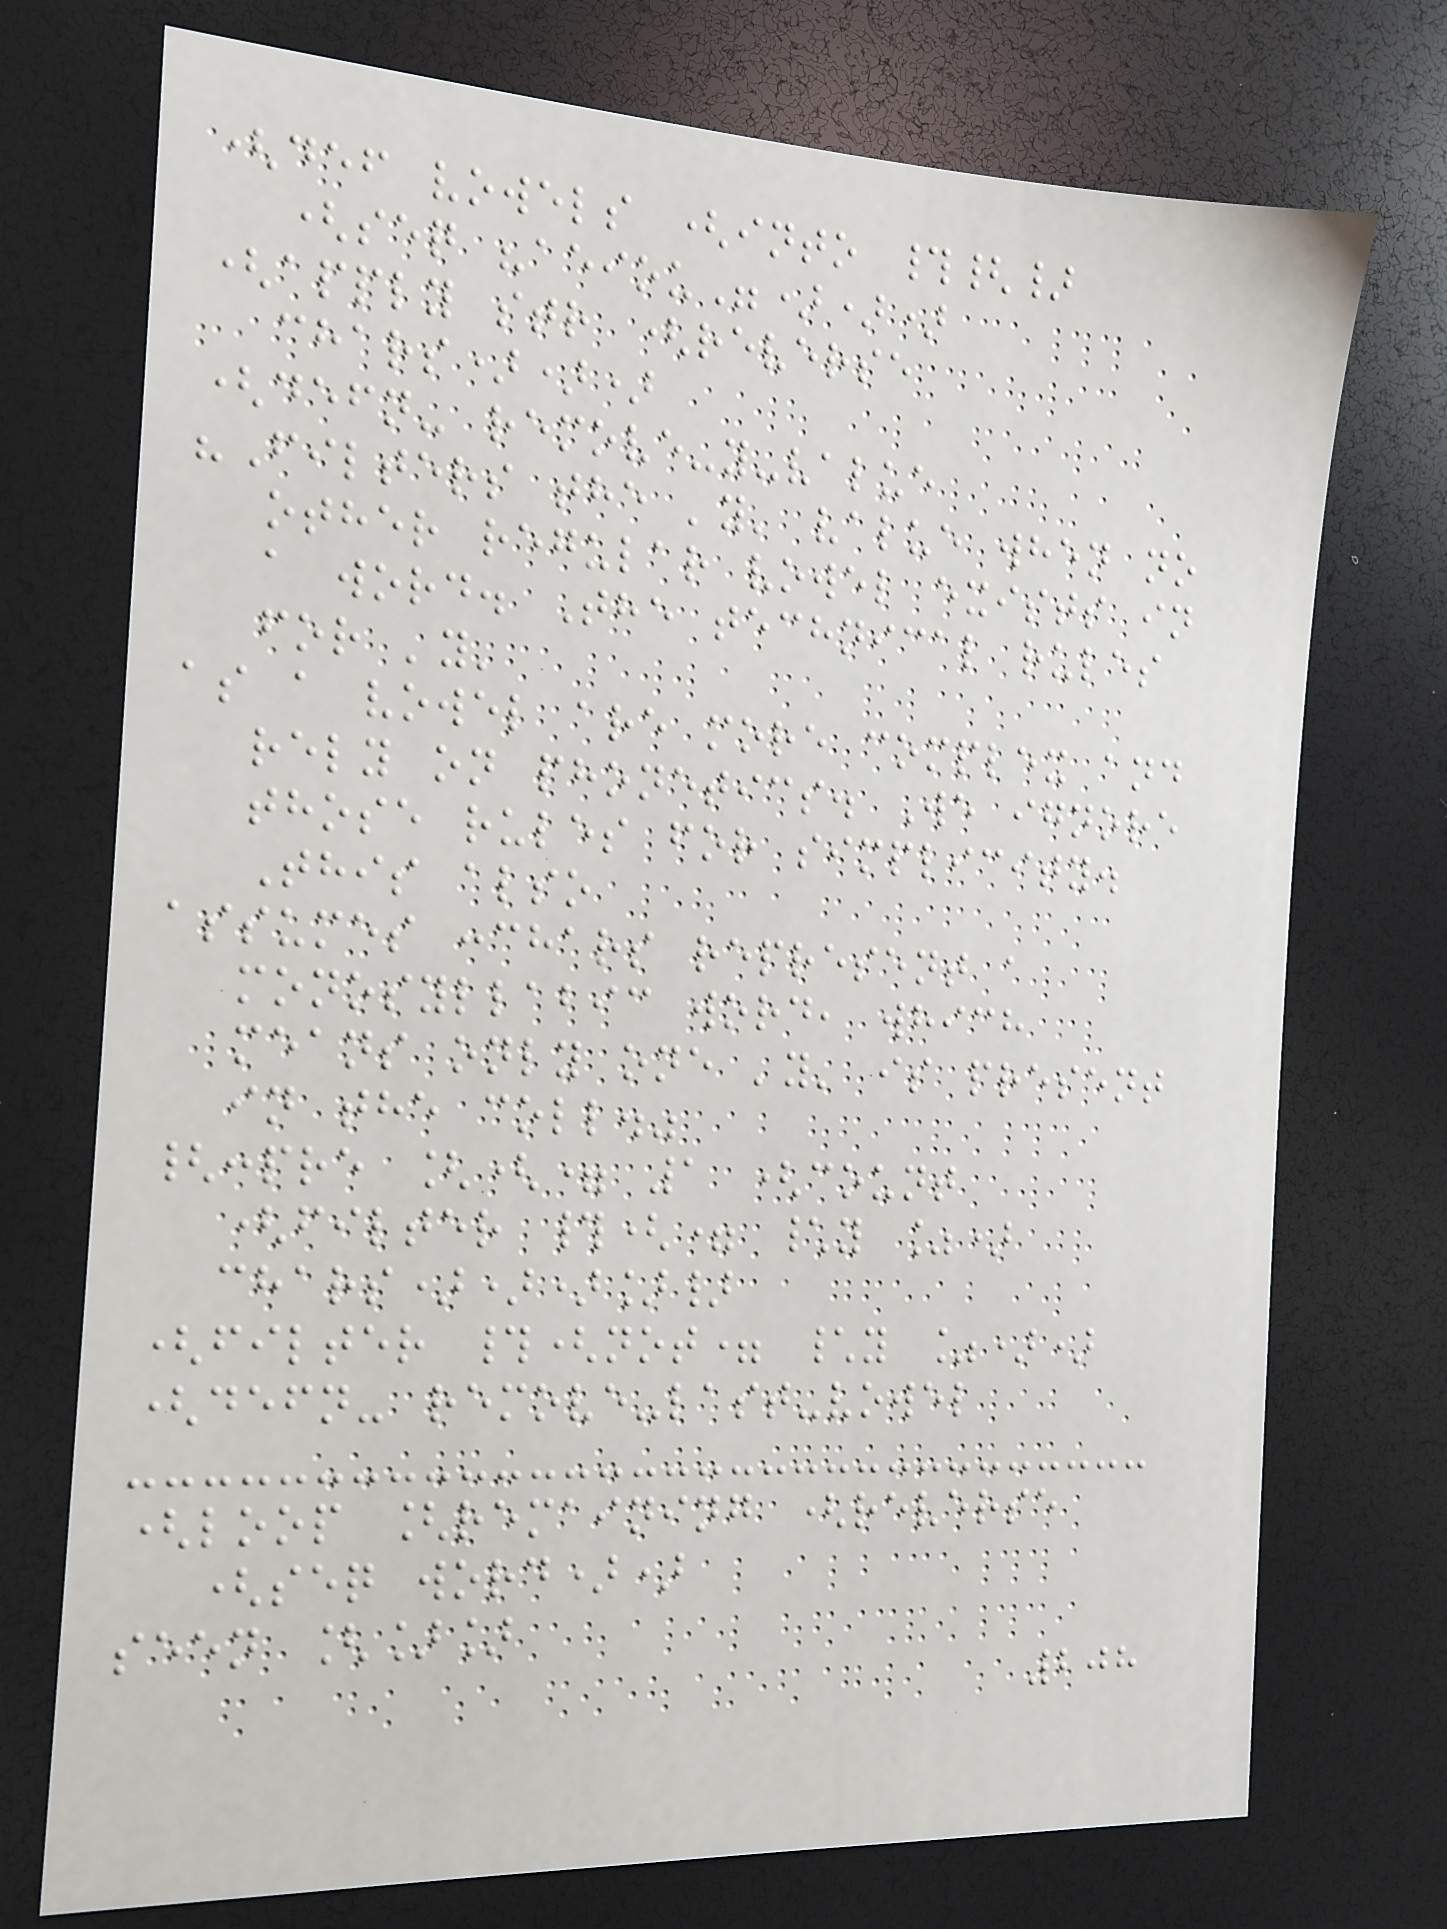(def vowels (into #{}
(seq "aeiou")))
(apply str (reverse
chars)))
(defn- remove-y-value
"Filters the 'y' value when no
other regular vowel exists in
a word. The technical rules
for 'y'
as a vowel are more complex and
rely on phonetics. We ignore
those rules for simplicity.
This also
assumes :chars represent a
monosyllabic word, which
means only one 'y' is present
in the coll."
{:pre [(= 1 (count
(filter #(= \y %)
chars)))]}
(filter #(not= \y %))
(defn- remove-last-vowel
(loop [remaining (reverse
(seq word))
seen []]
208
